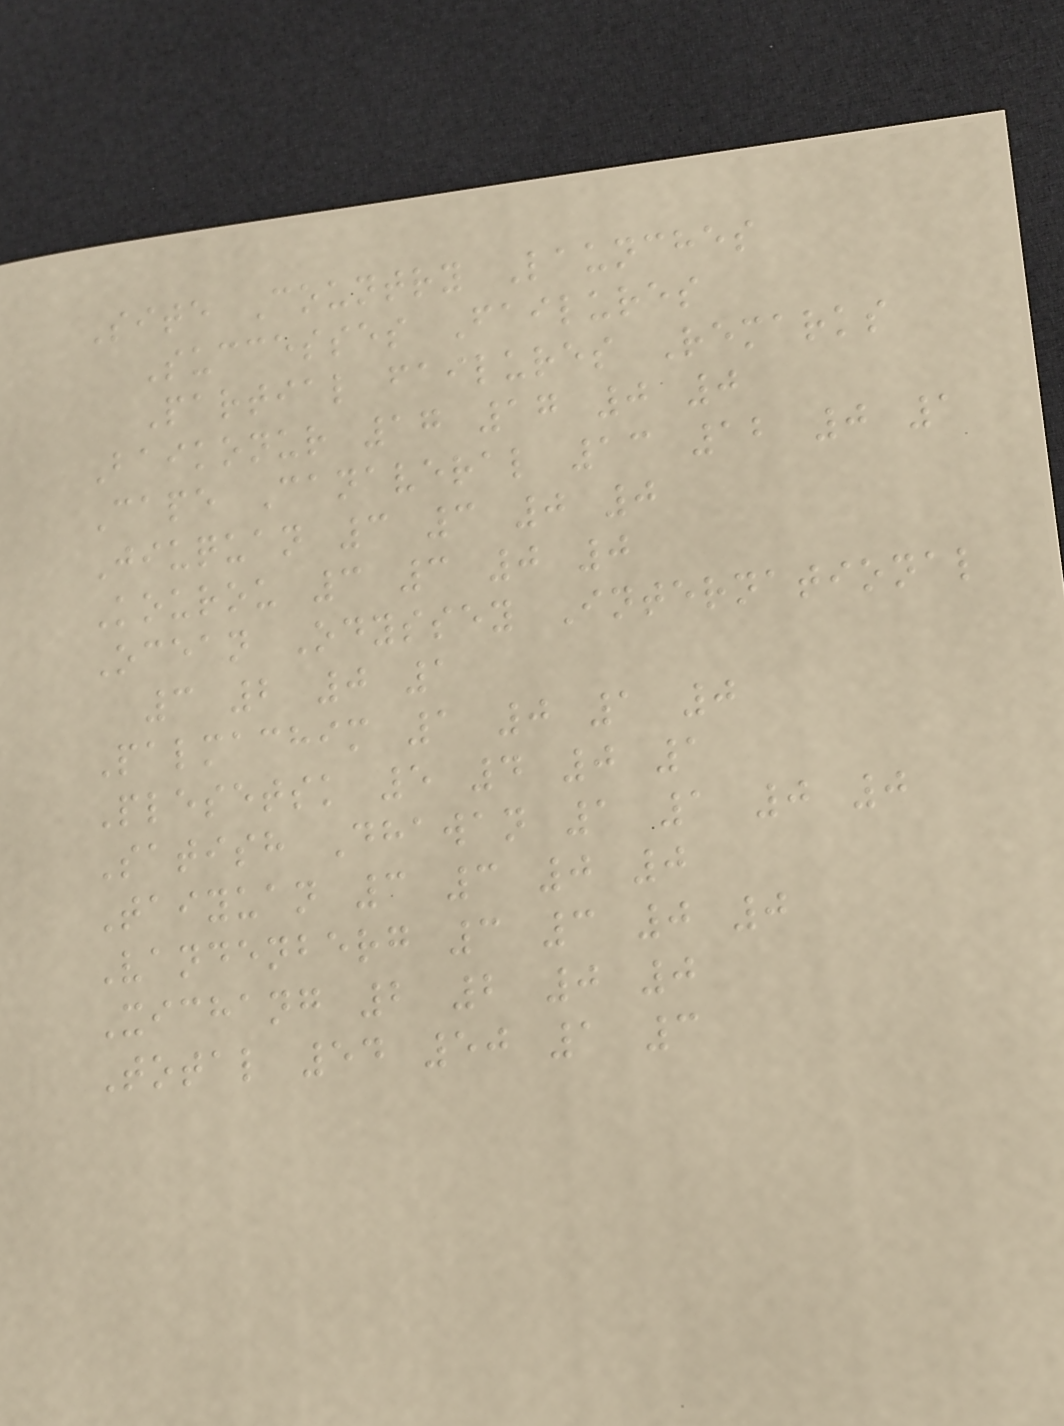Site Country Launches
Successes Failures
Partial failures Remarks
Baikonur 17 17 0 0
Cape Canaveral 13 12 0 1
Jiuquan 3 3 0 0
Kourou 3 3 0 0
Ocean Odyssey International
3 2 0 1
Palmachim 1 0 1 0
Plesetsk 5 4 0 1
Satish Dhawan 1 1 0 0
Taiyuan 3 3 0 0
Vandenberg 3 3 0 0
Xichang 2 2 0 0
Total 54 50 1 3
